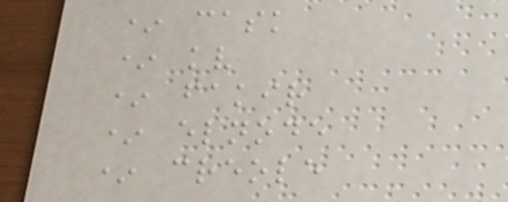* cask
* kv
* fakir
* elnode
* creole
